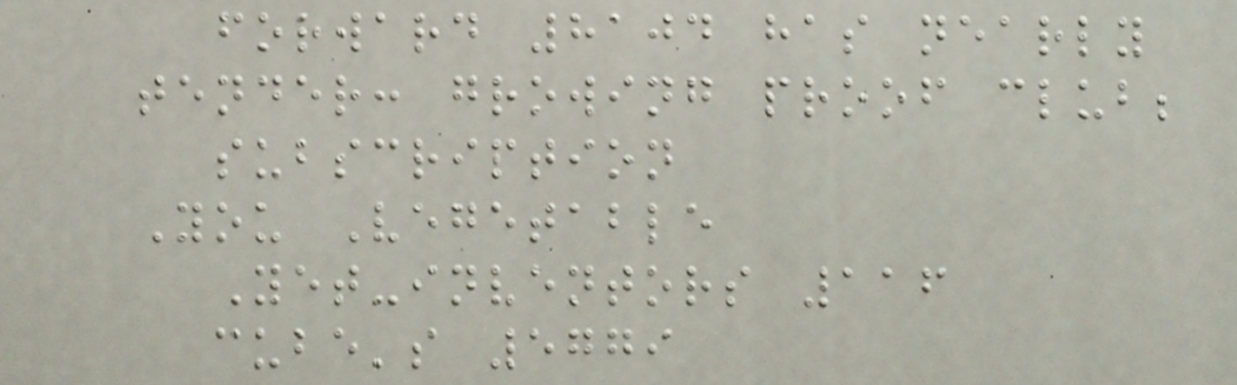forward 8104 has nearly
tender: growing proof club;
subscription
You Vegetable
Yet-inventors 116
cube's 5779
